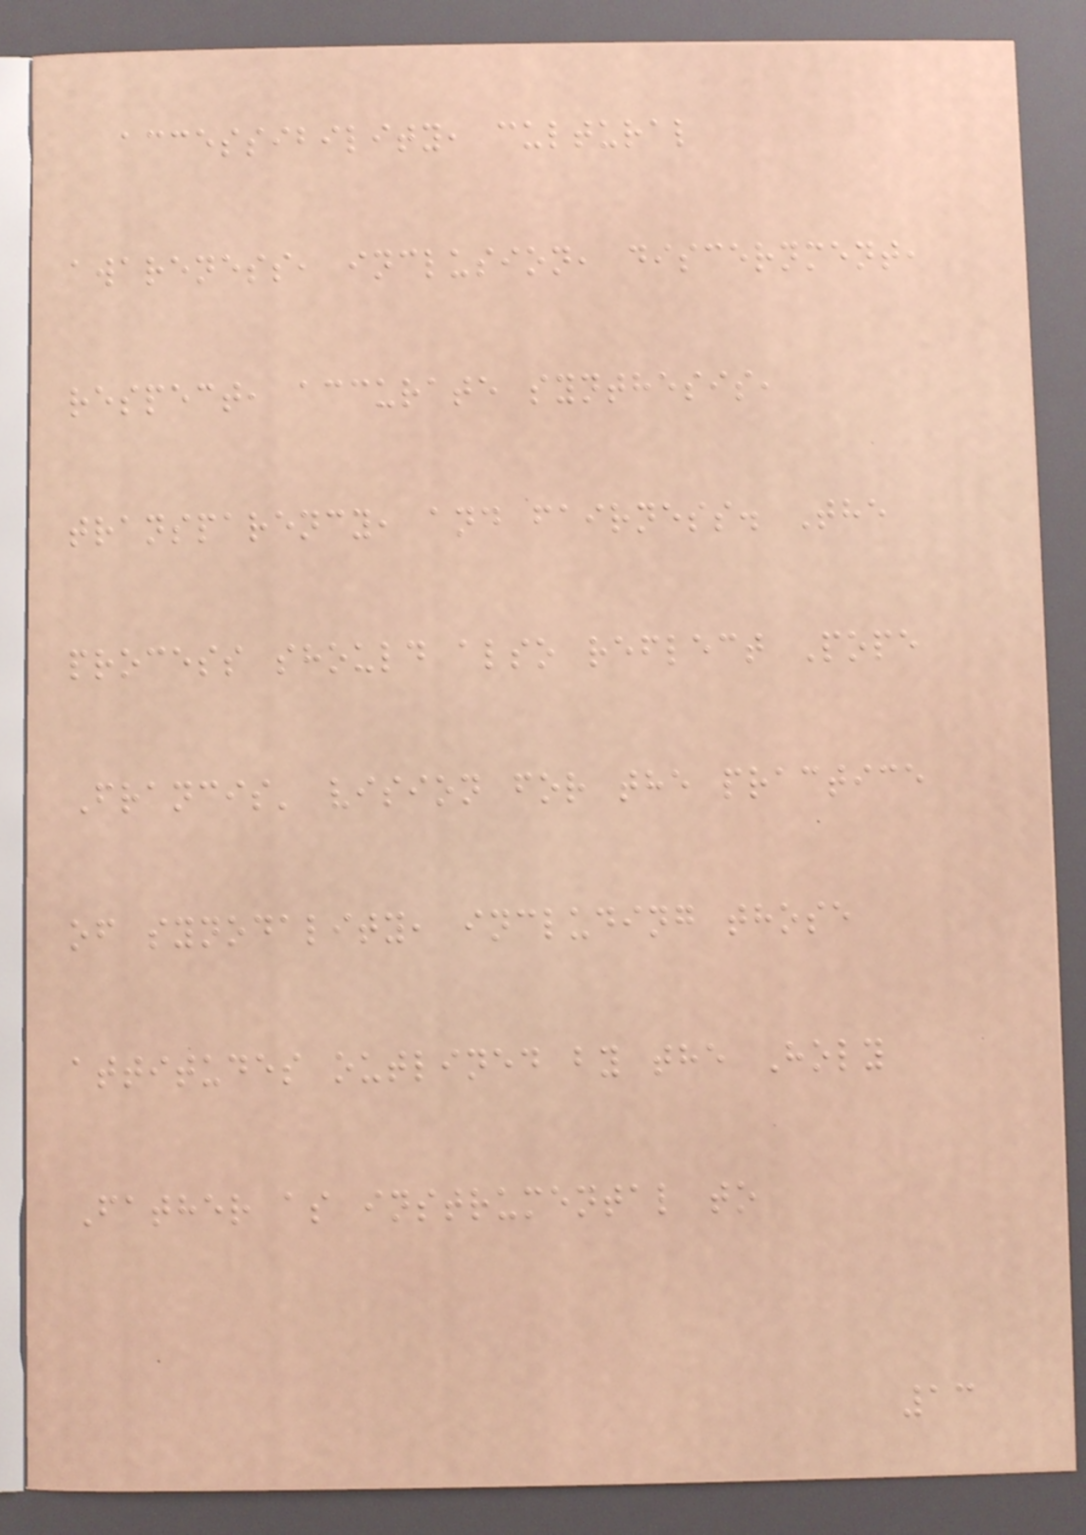accessibility, cultural
awareness, inclusion, discernment,
respect, accurate synthesis,
transparency, and fairness. The
process should also reflect Pope
Francis' vision for the practice
of synodality, including those
attitudes outlined by the Holy
Father as instrumental to
13
